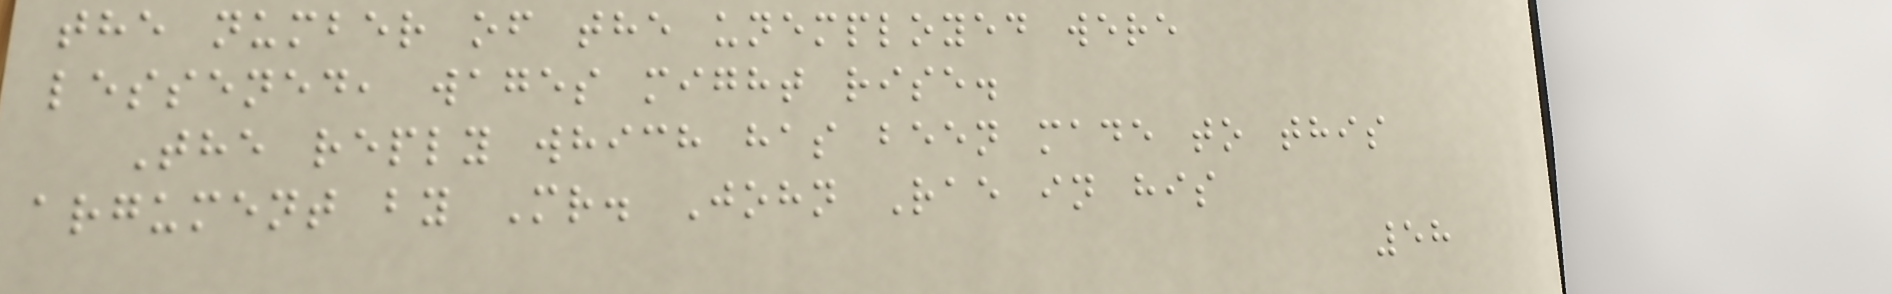the number of the unemployed were
lessened, wages might rise.
The reply which has been made to this
argument by Mr. John Rae in his
58
